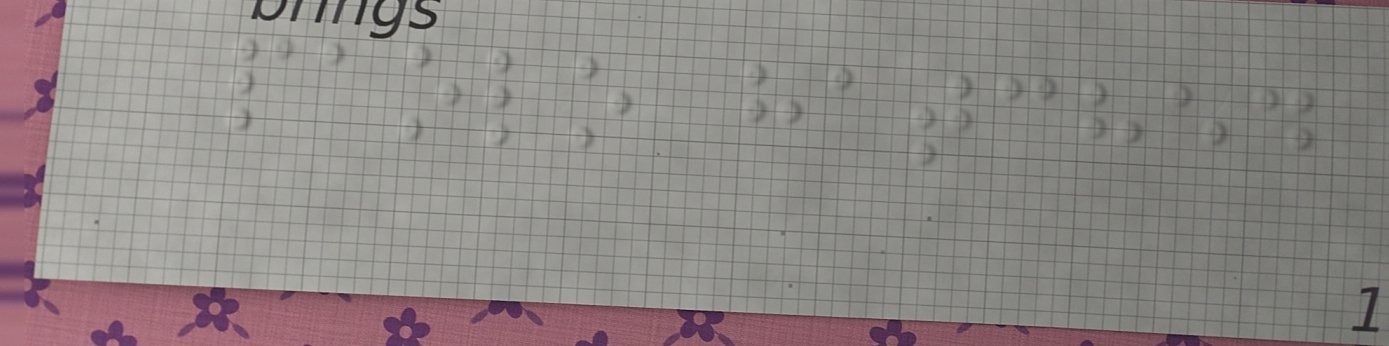paolo hatched
